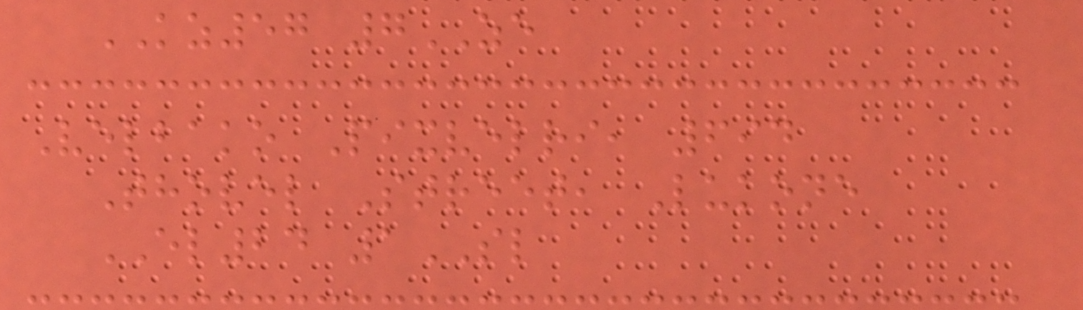KZ57 7ZE
Velbako Pixvelri, 694
Thovel Street, Lukone
EL24 1SL
